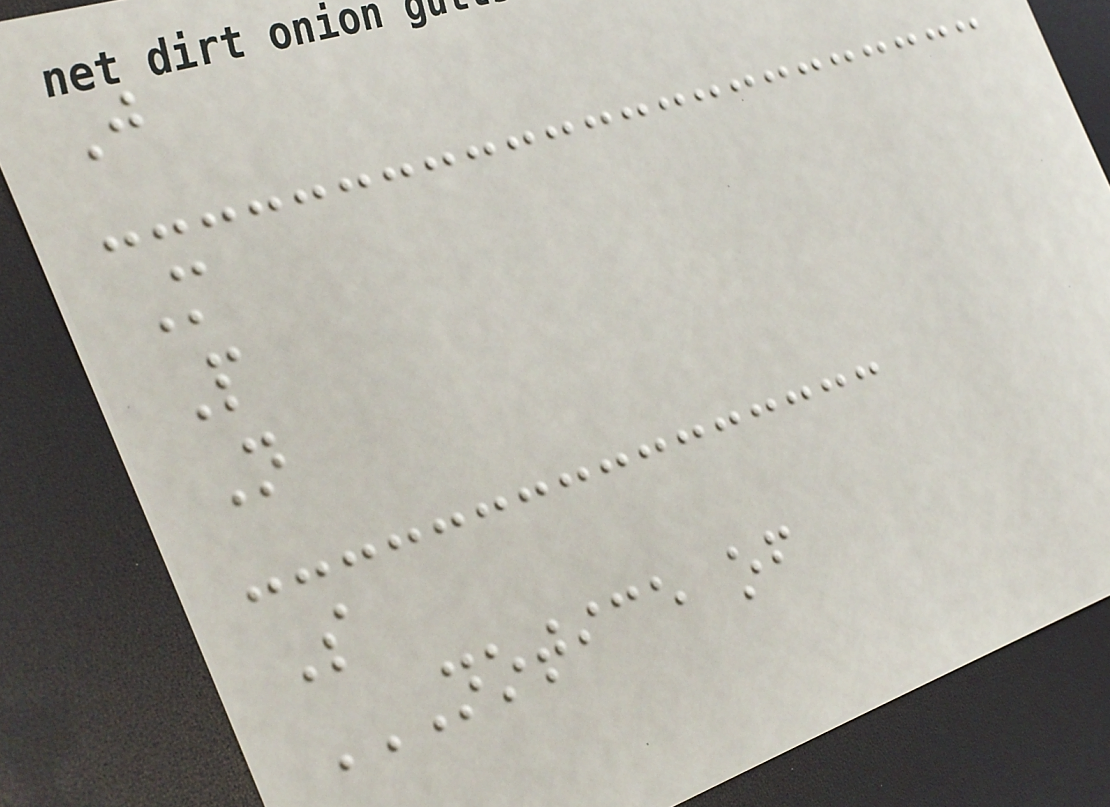J
M
P
N
S
NOTICE OF
